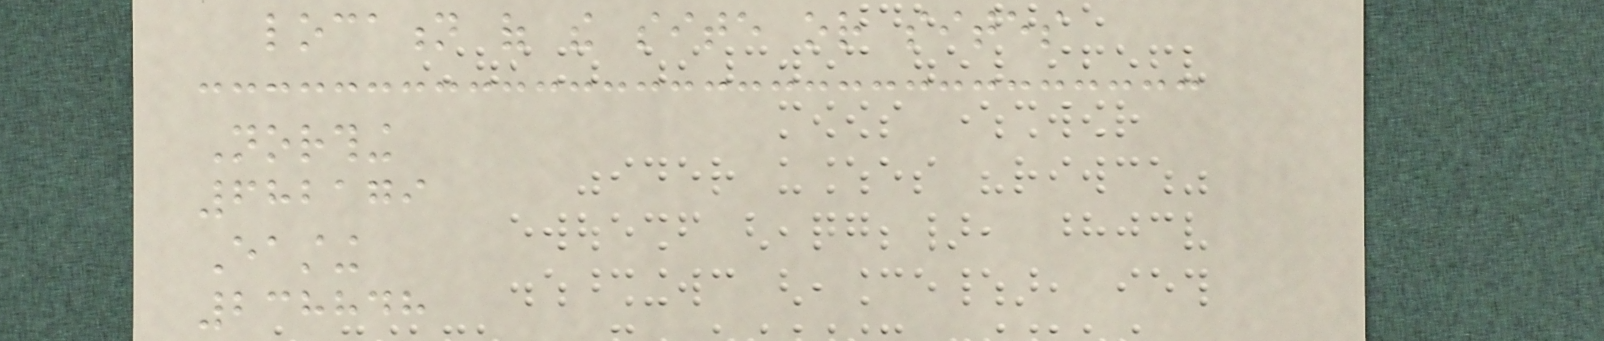location of the site or sites
Northing
682179
Easting
238848
